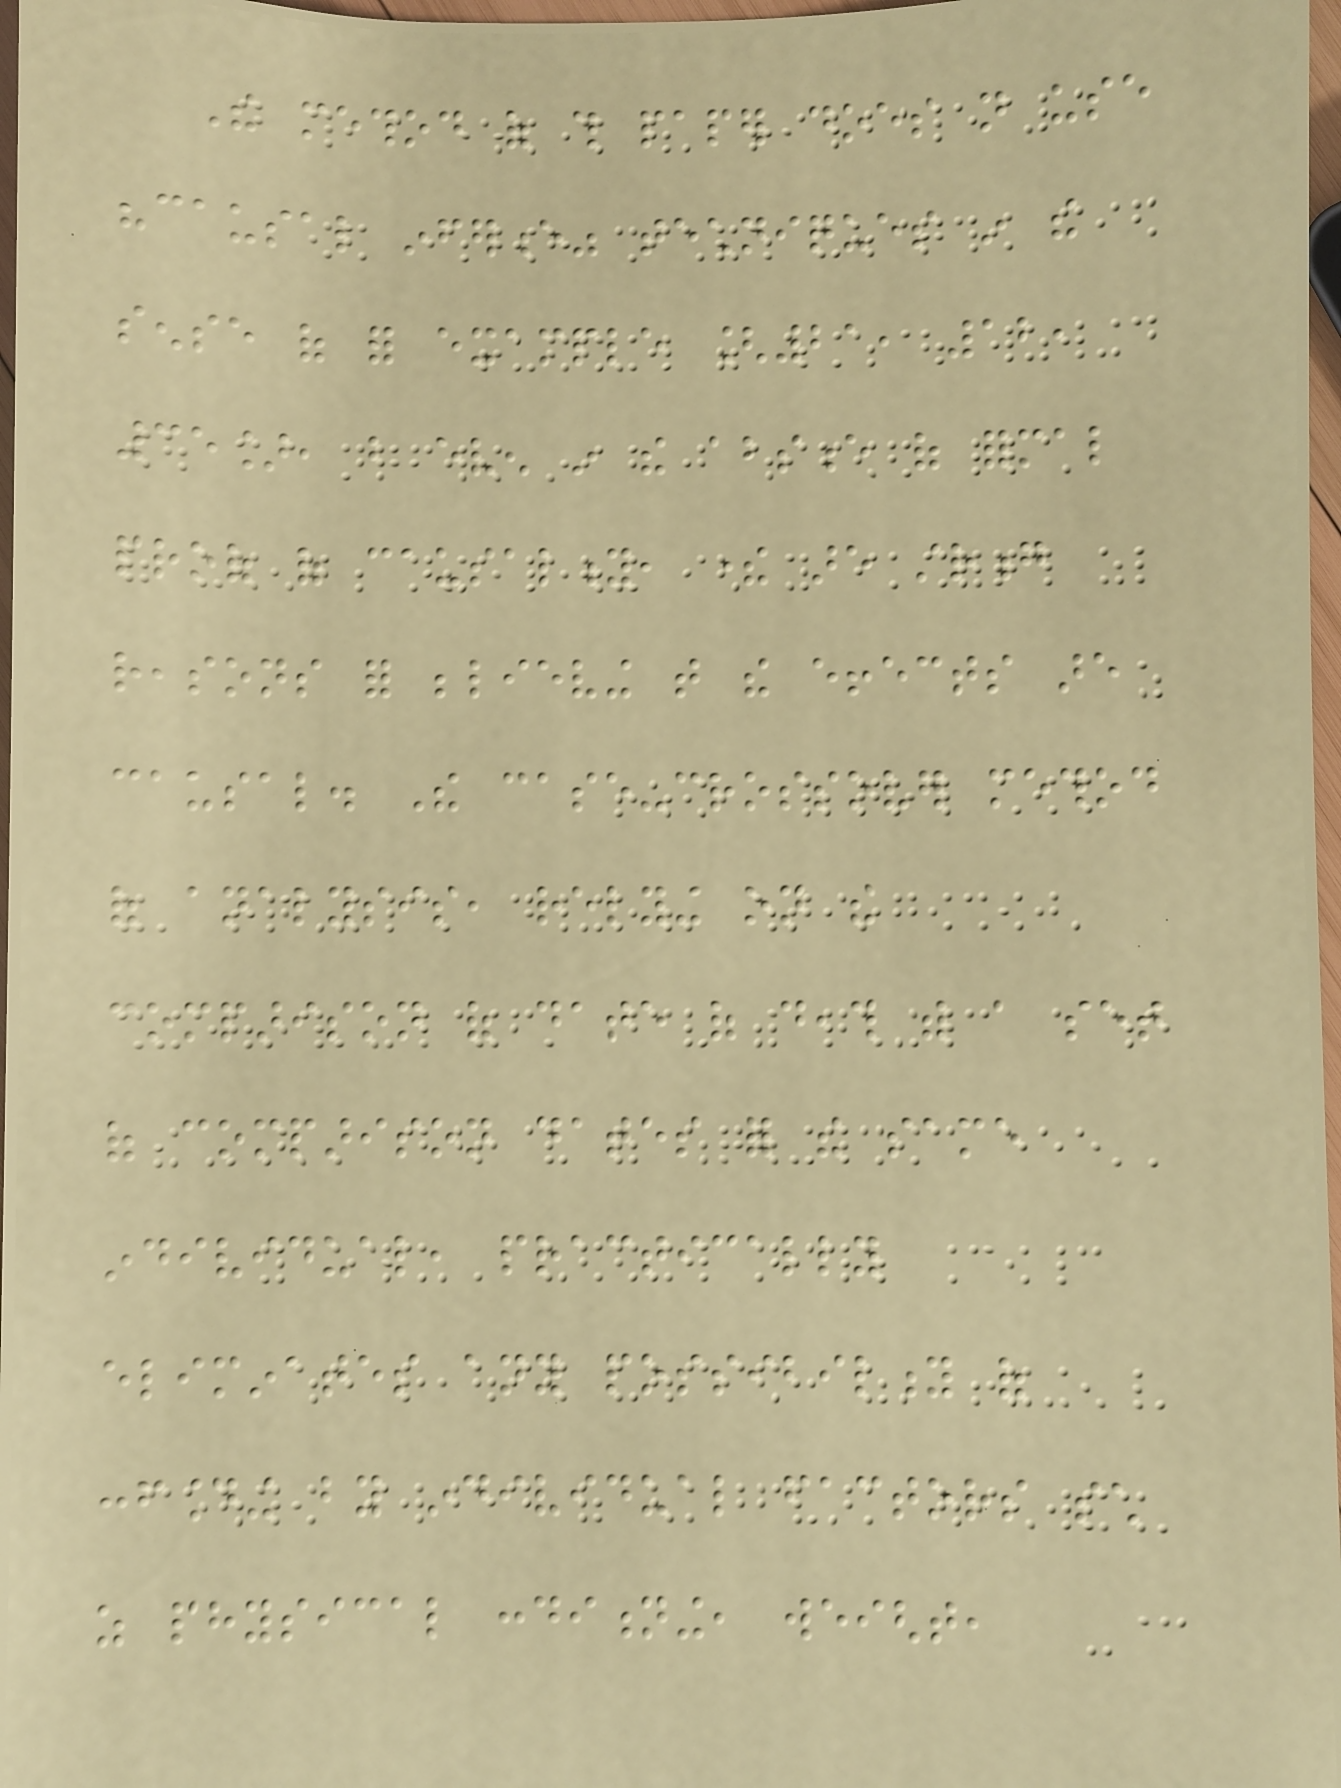The method of this paper does not use
"causal inference" techniques in the
sense of for example [21, 12,
35], but even in the absence of formal
proof of causality, there are strong
reasons for believing that the effects are
causal. The case-crossover method
of analysis, relying on the
comparison of date of death with a set
of comparison dates for the same
individual, practically
eliminates any possibility of
confounding by individual factors such
as physical conditioning, weight,
